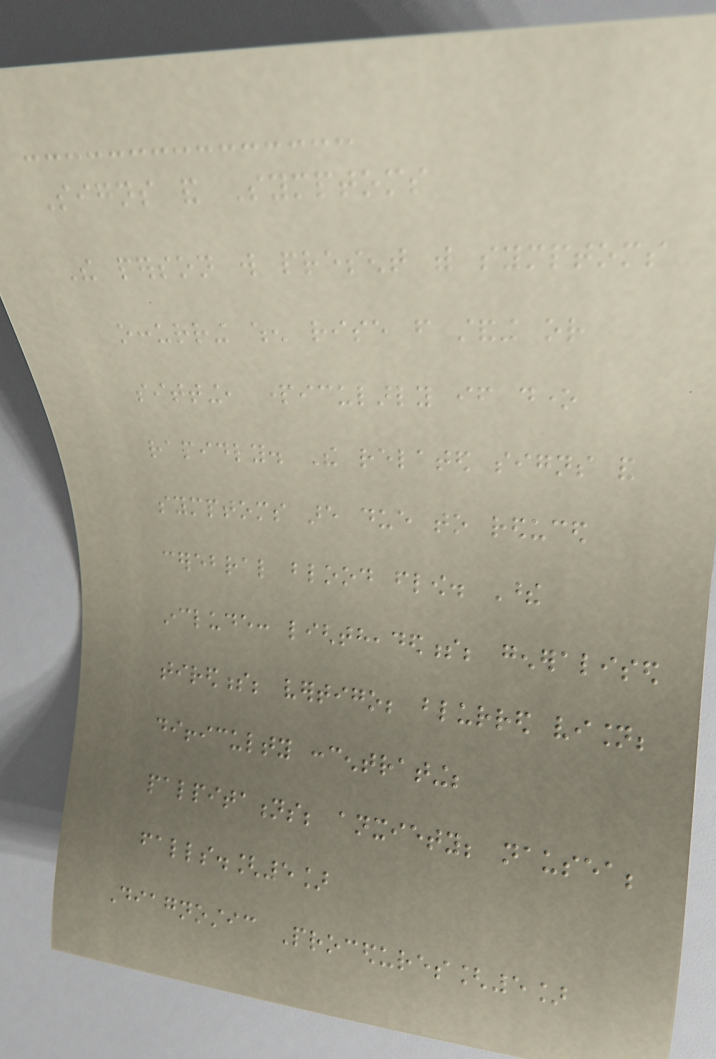Signs and Symptoms
The person will present with symptoms
occurring when rise from standing or
sitting, particularly if done
rapidly. The related signs and
symptoms are due to reduced
cerebral blood flow. These
include: lightheadedness; generalised
tiredness; vertigo; blurred vision;
difficulty concentrating;
palpitations; anxiety; nausea;
falls.[5]
Diagnostic Procedures[5]
